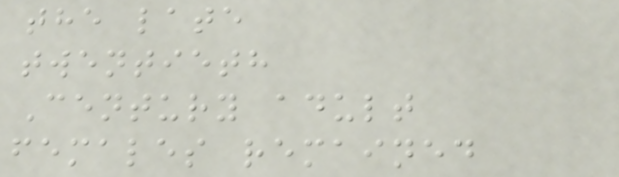the late
twentieth
Century adult
females remained
